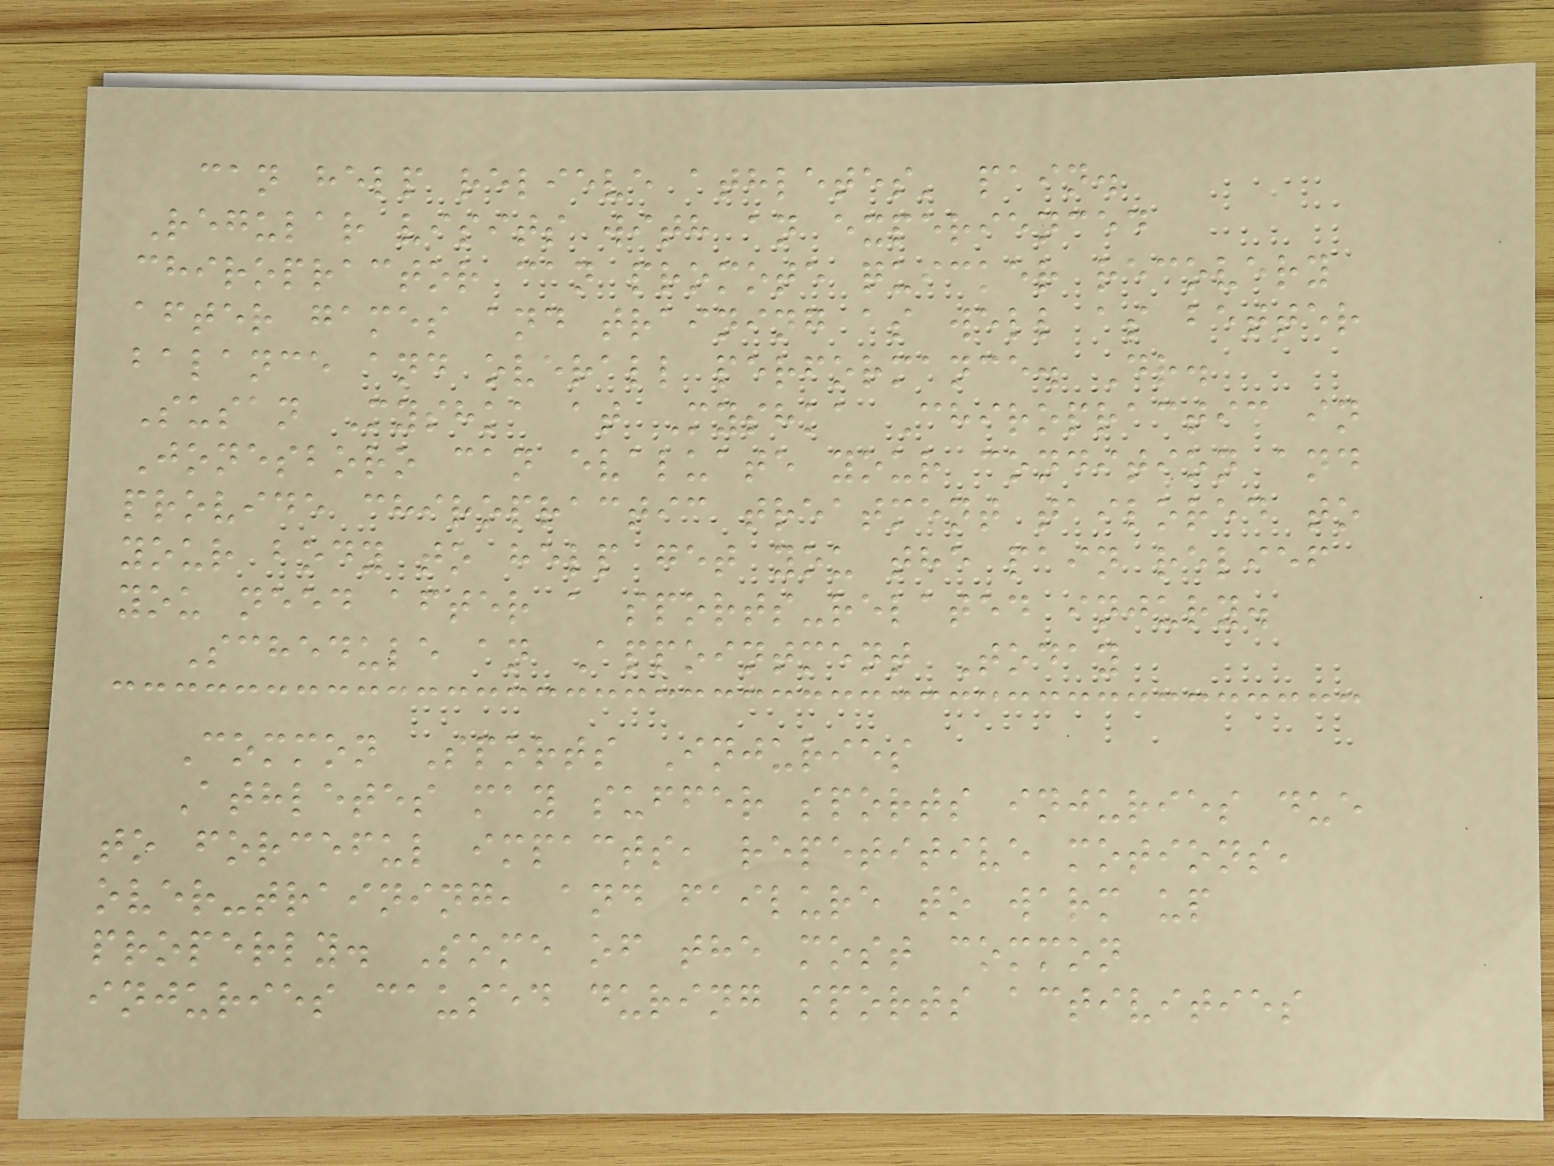can help relieve athletes' pain.
Regular visits with an experienced
chiropractor can promote quicker recovery
after games and training as well as better
balance and overall performance. Dr.
Susan Myshka at Myshka Chiropractic in
Jonesboro can evaluate your condition and
provide chiropractic treatment tailored to
your body to help get you the pain relief
you need after a sports-related injury.
Schedule an Appointment Today
Common Sports Injuries
Athletes may suffer sports injuries due
to forceful impacts, repetitive motions,
over-training, and failure to warm up
properly. Some of the most common
injuries caused during sports activities
